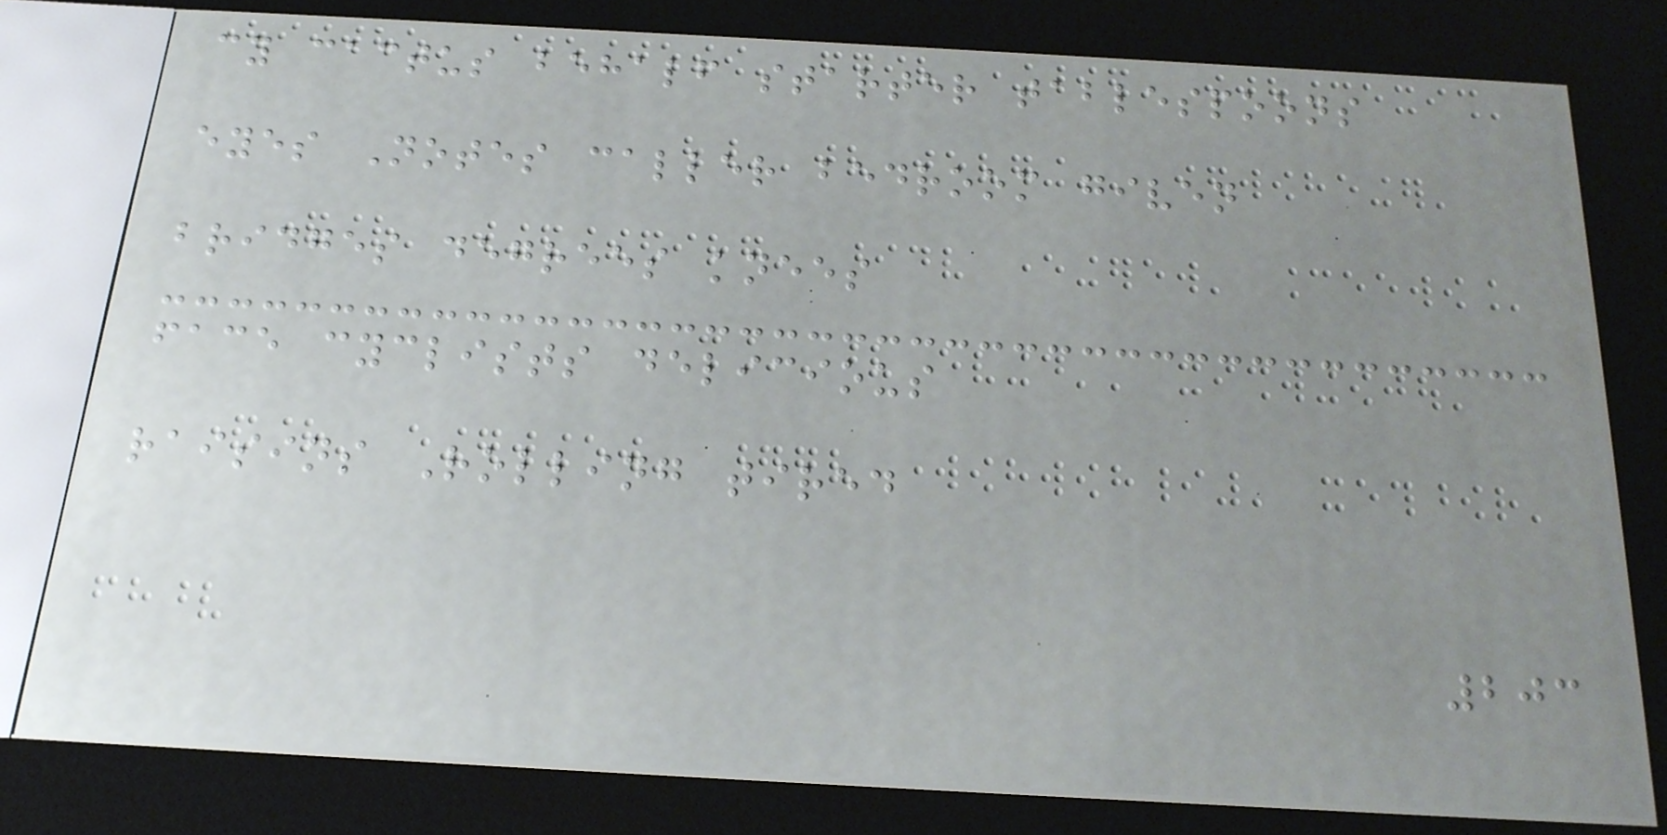cy cactus behalf starter tablespoons
eyes Notes caller bedroom given
bridges degrees knees
face cyclists delicious
raisins Rolling tired
203
